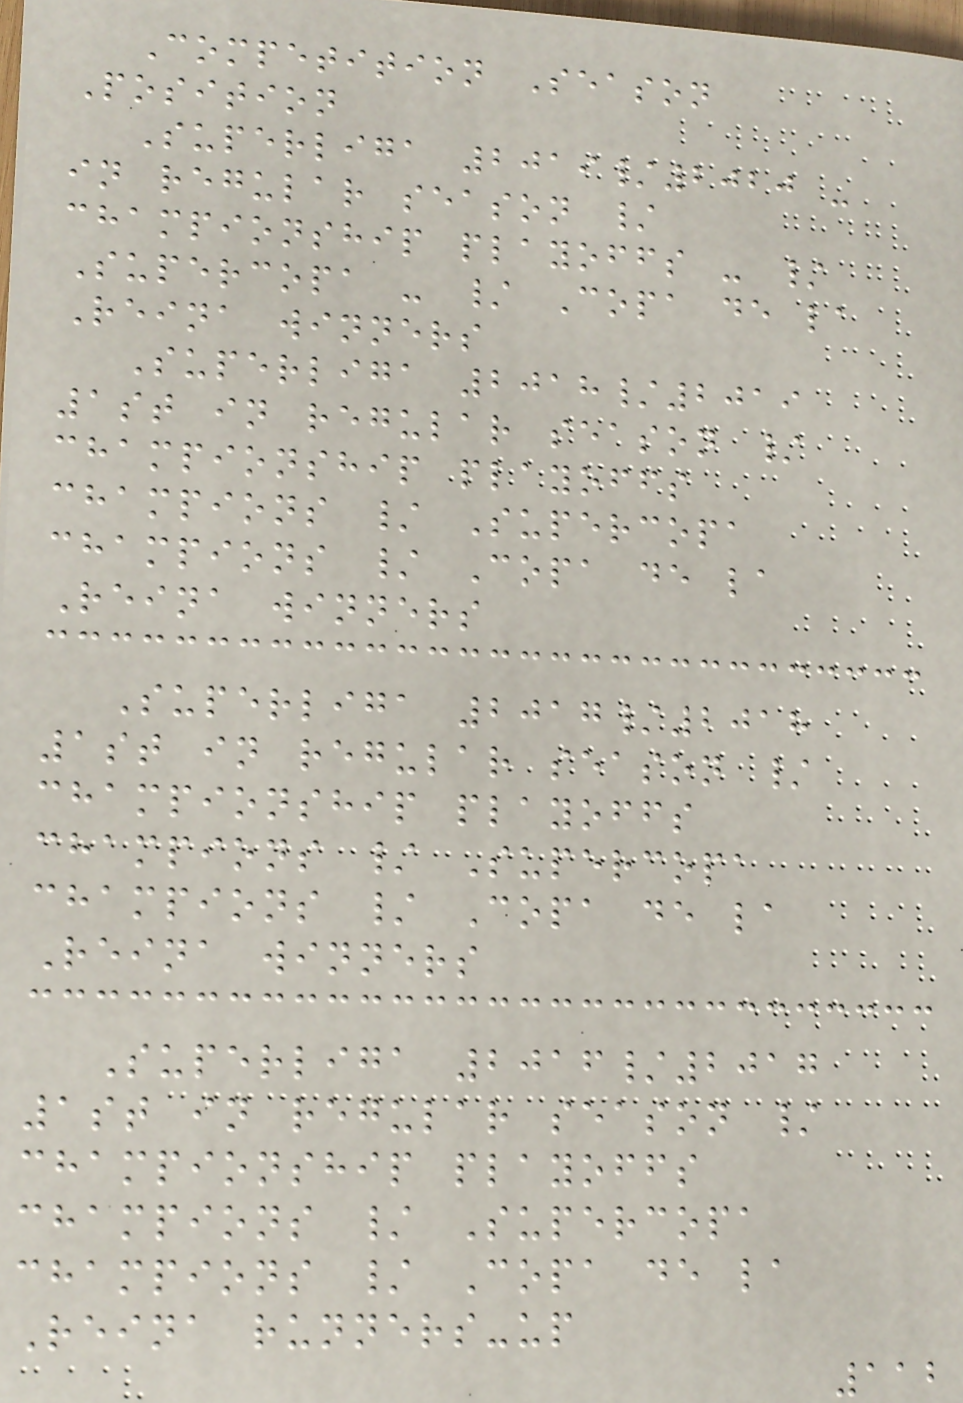Competition Season
Position
Superliga 2019/2020 -
in regular season /
championship playoffs - /
Supercopa - / Copa de la
Reina winners
Superliga 2018/2019
1st in regular season /
championship playoffs
champions / Supercopa
champions / Copa de la
Reina winners
Superliga 2017/2018
1st in regular season /
championship playoffs
champions / Supercopa
champions / Copa de la
Reina winners
Superliga 2016/2017
1st in regular season /
championship playoffs
champions / Supercopa
champions / Copa de la
Reina runners-up
112
